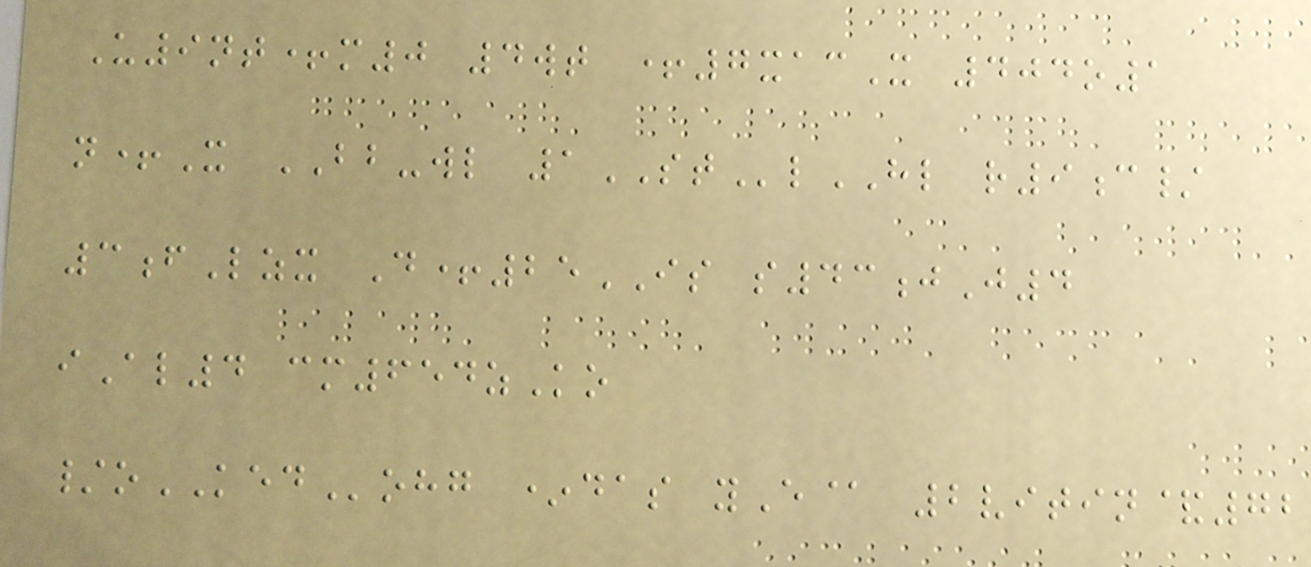U9nt+m0 4wt +7xacX 404o1
n+X BB-wl 1STlHL r9c/
3fLzx D+25IS s43jJ4
iAl4 cm654zKo
/oKEDohg *das yE@ 2vitin&72
